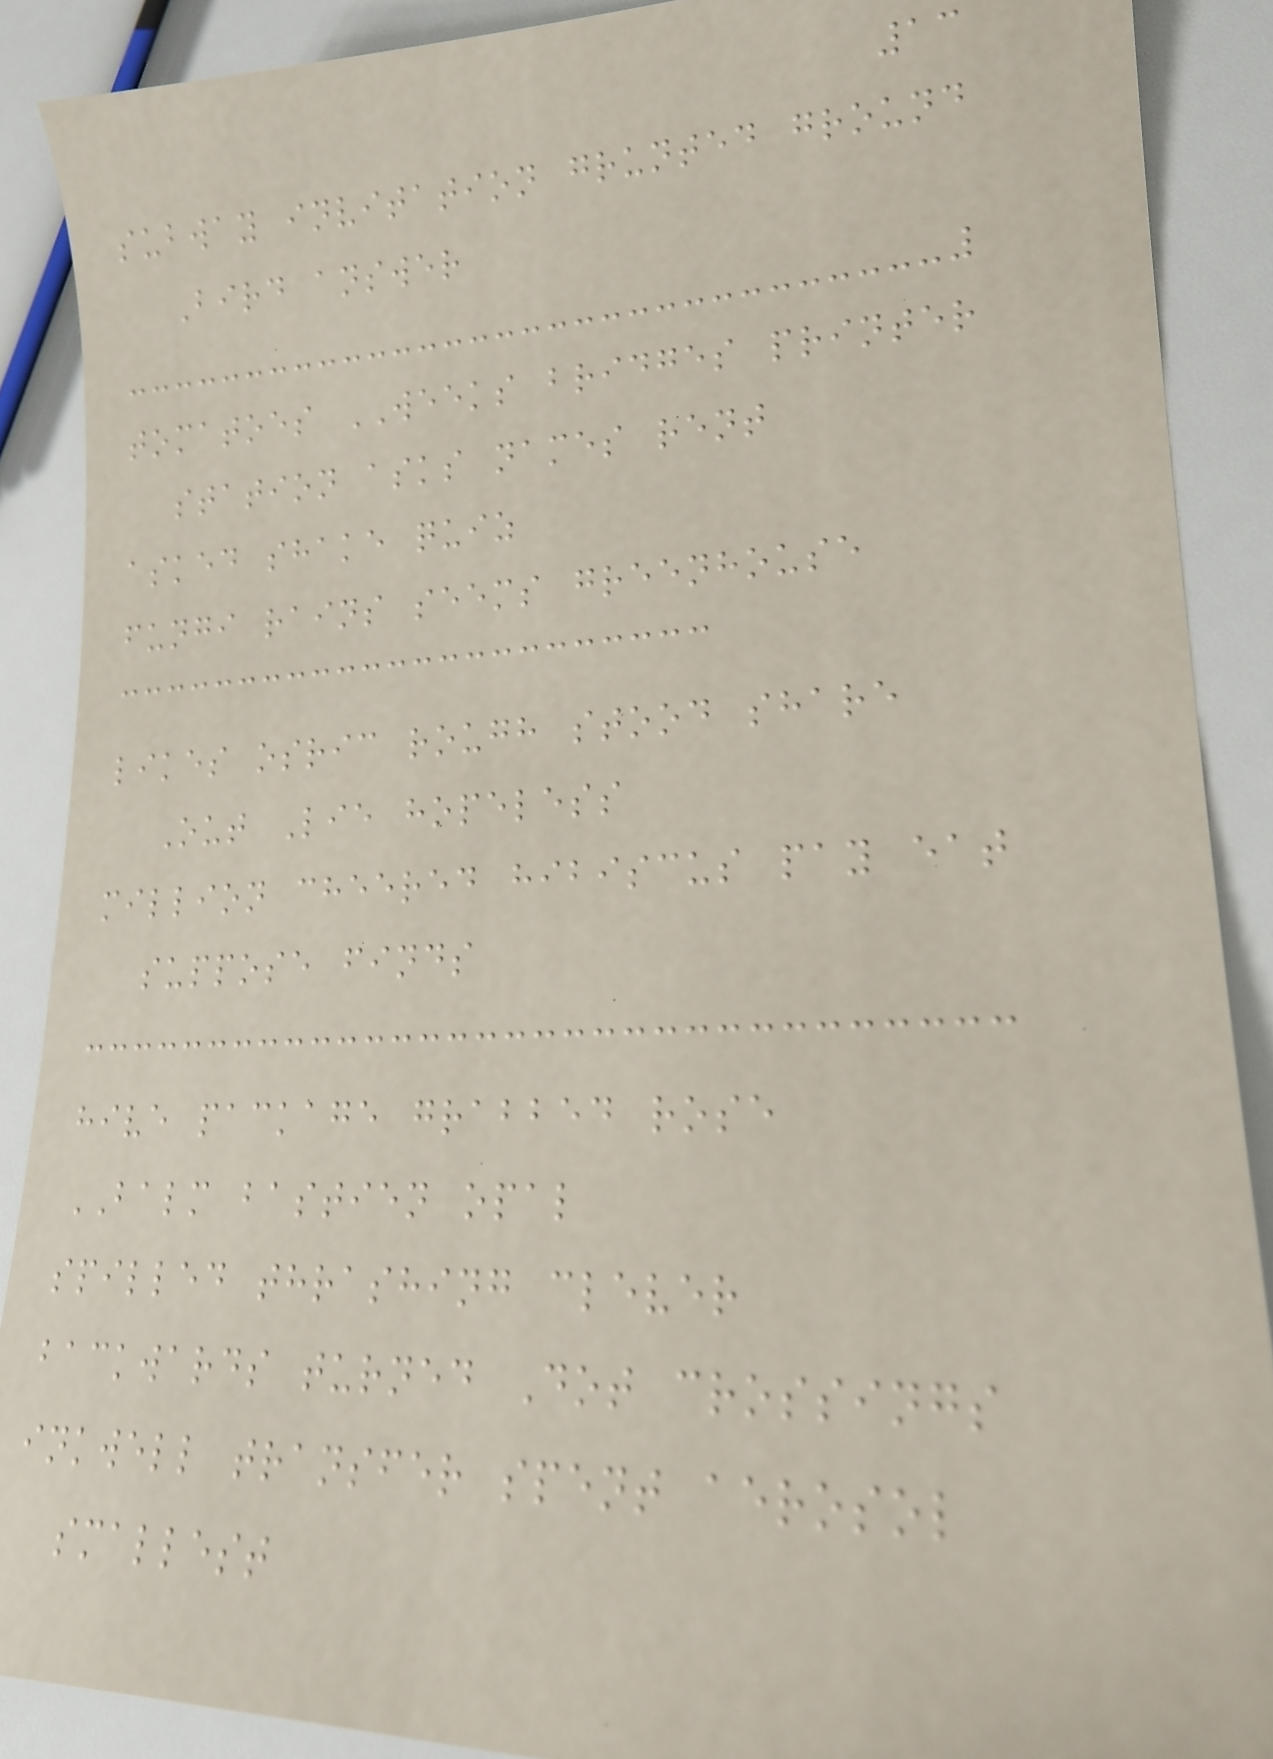13
subway invitation grunted ground
Bird answer
tomatoes WEEKS bridges printer
station asks names rent
asked shake quiz
fungi rains seems greenhouse
likes osric rough stood share
Out Lie hopeless
million cheered hibiscus pay eat
suppose finds
hive package grabbed rose
BALM bastien opal
spilled thrashing clever
backwards turned Dot crossings
inkwell transfer spent aerosol
smallest
